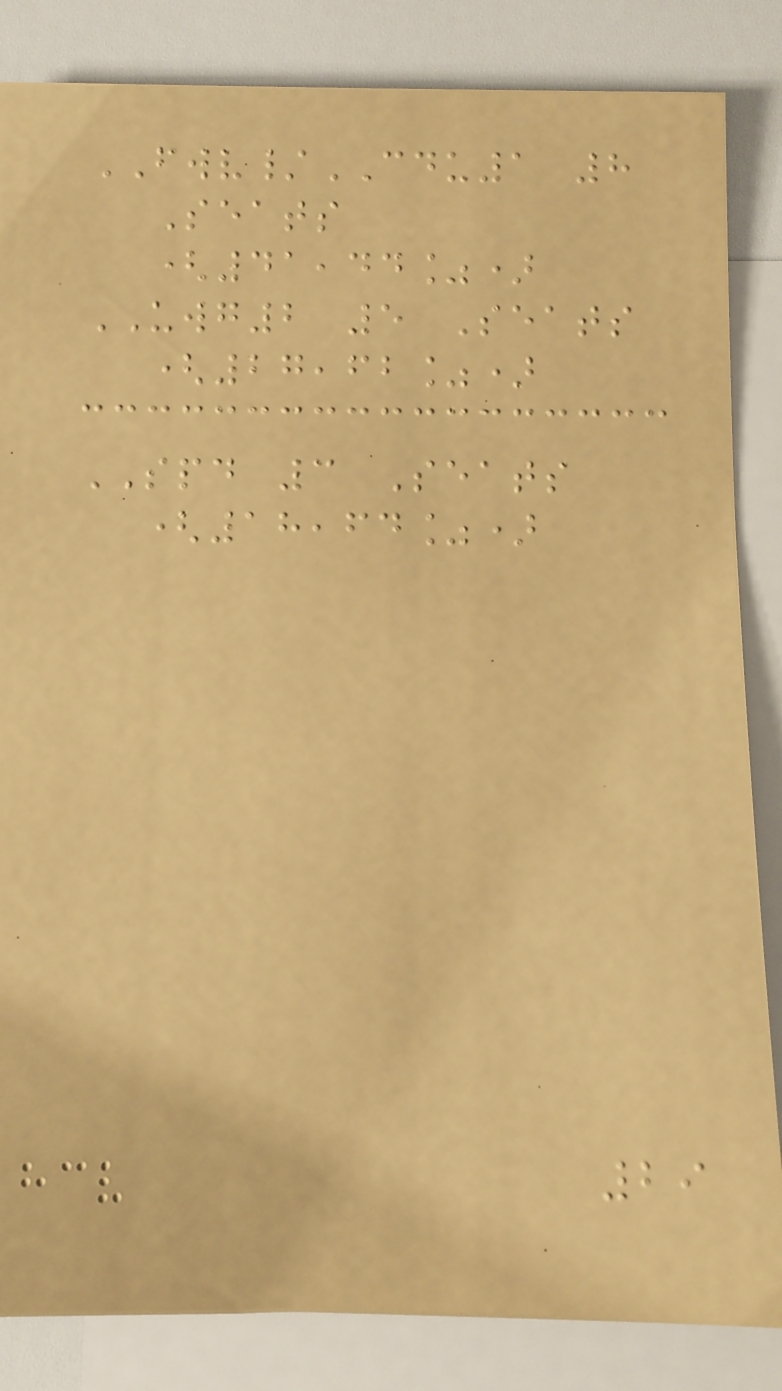FWV/CDU1 8
Seats
(41,44%)
UWG2 5 Seats
(27,62%)
SPD 3 Seats
(18,64%)
29
